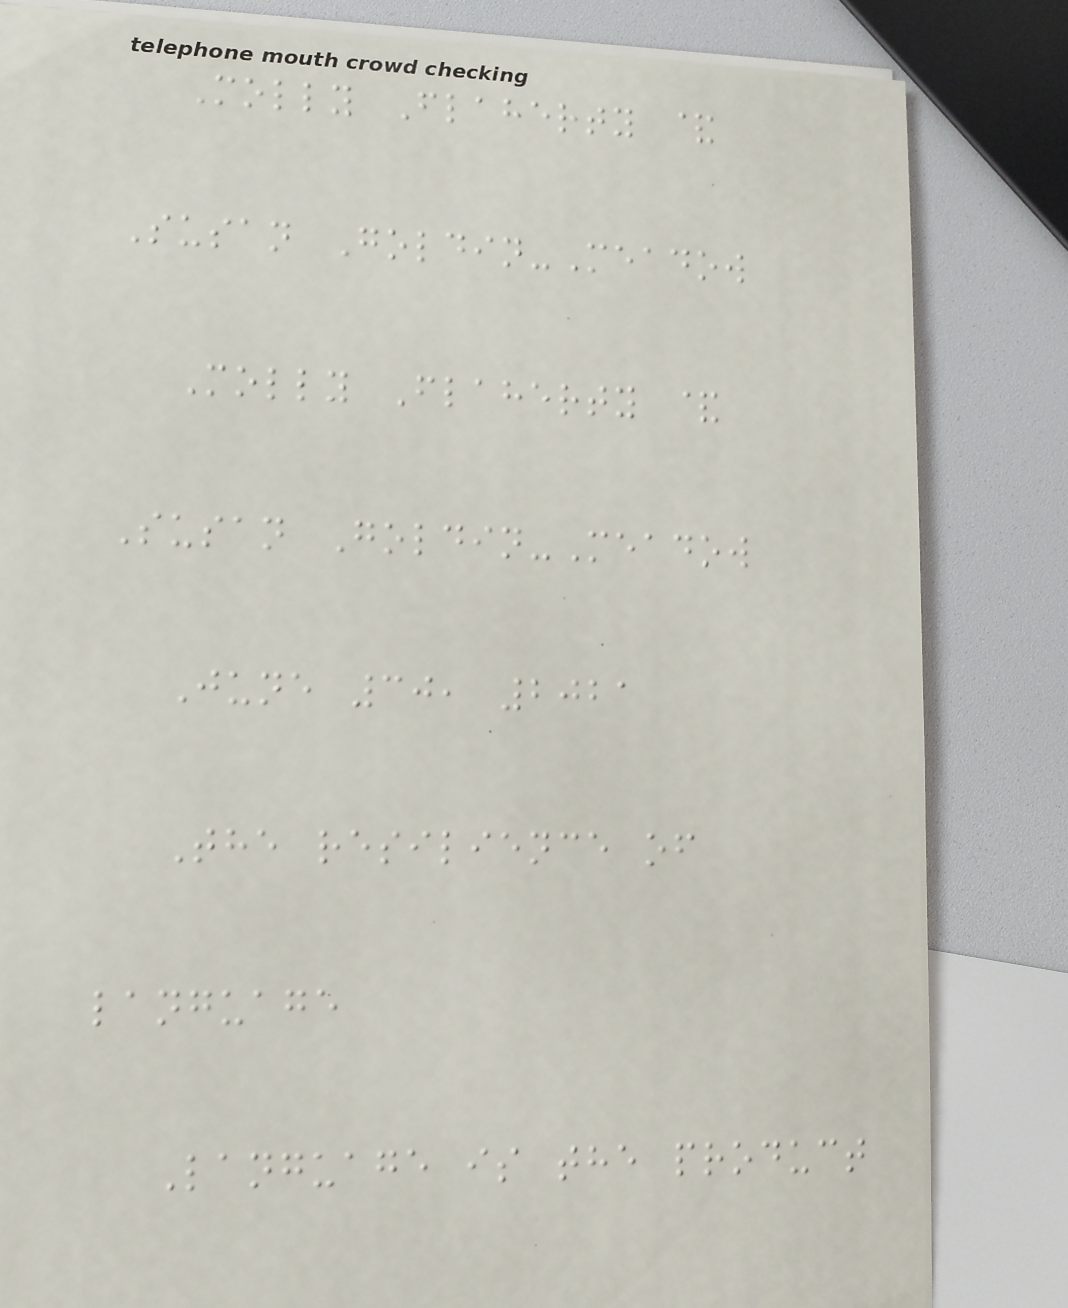Molly Flaherty &
Susan Goldin-Meadow
Molly Flaherty &
Susan Goldin-Meadow
June 30, 2021
The resilience of
language
Language is the product
